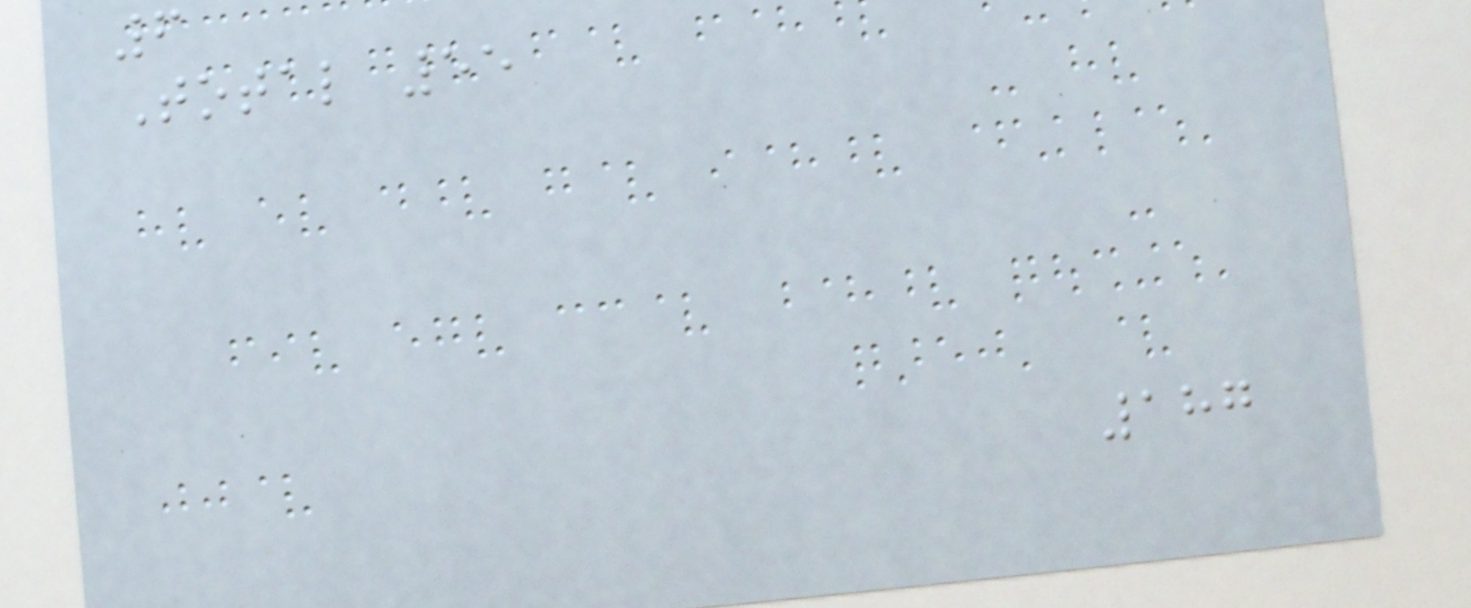6
Total 55
187
